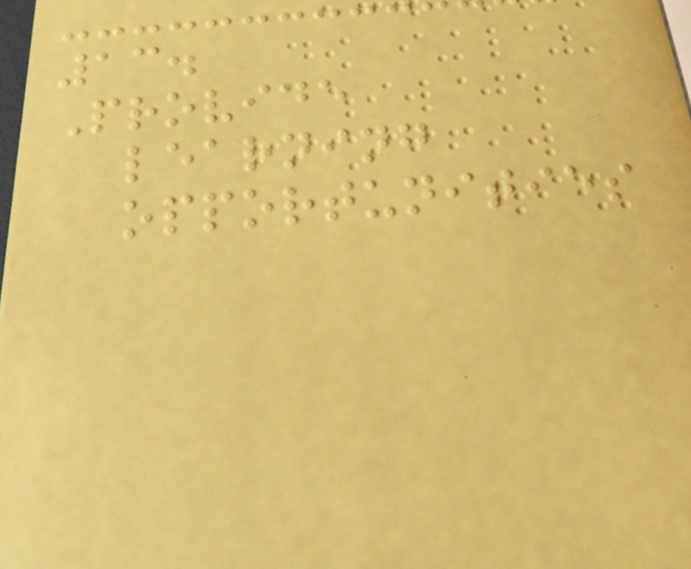13.
Provide
learning
opportunities
